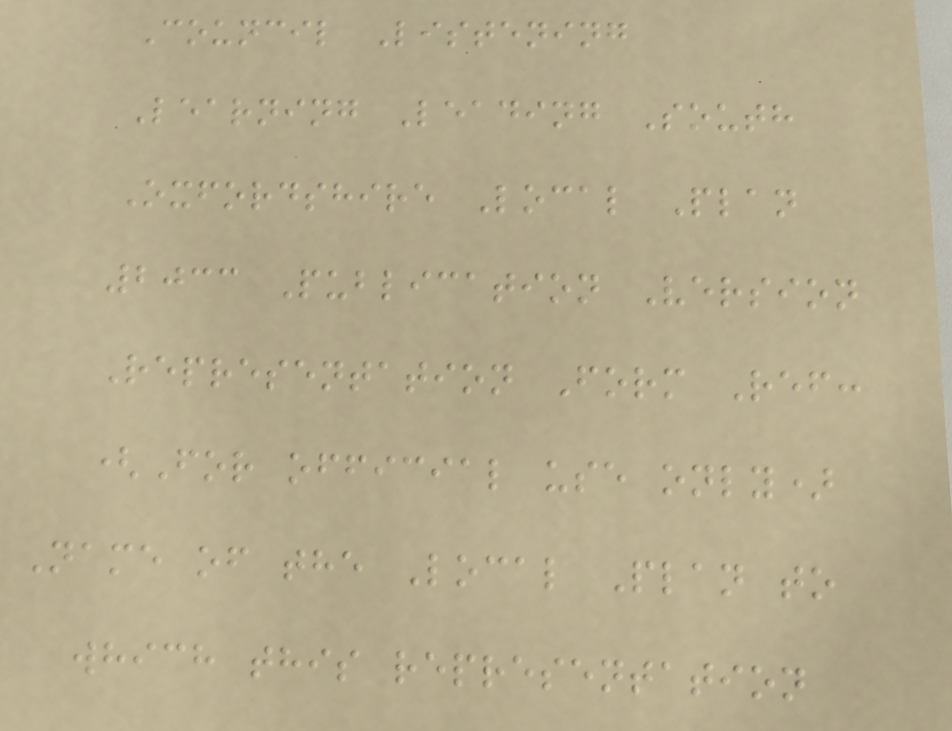Council Listening
Learning Leading South
Oxfordshire Local Plan
2033 Publication Version
Representation Form Ref:
(For official use only)
Name of the Local Plan to
which this representation
